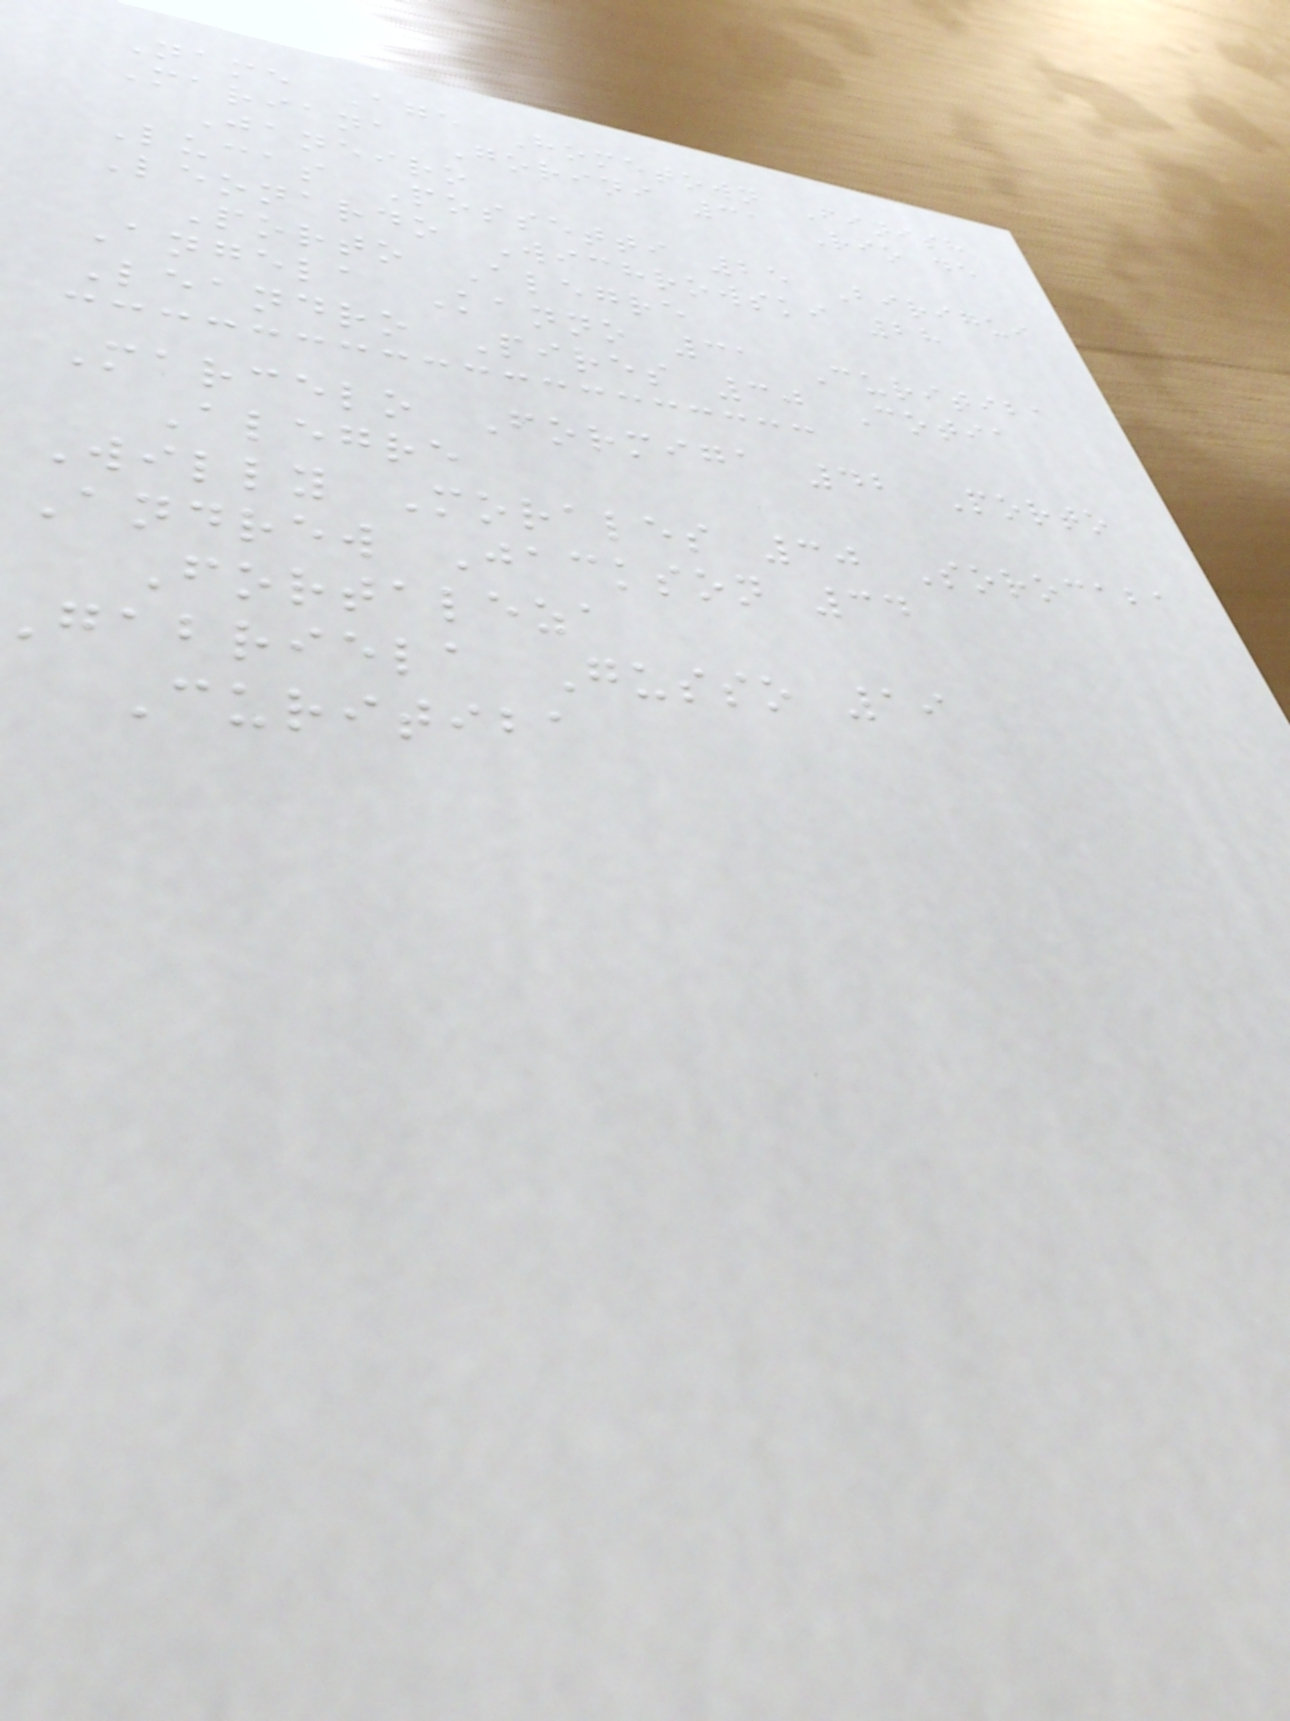Name Age Hometown Finish
Mariana Gorini 31 Rio de
Janeiro
Lucas Possetti 25 Birigui
Leonardo Wichrowski 28
Porto Alegre
Angela Kanno 31 Curitiba
Leandro Pires 30 Cotia
Marcelo Formiga 42 Porto
Alegre
Willy Morales 30 Sorocaba
Andrew Jackson 34
Fortaleza
gabriela Gusso 19
Curitiba
